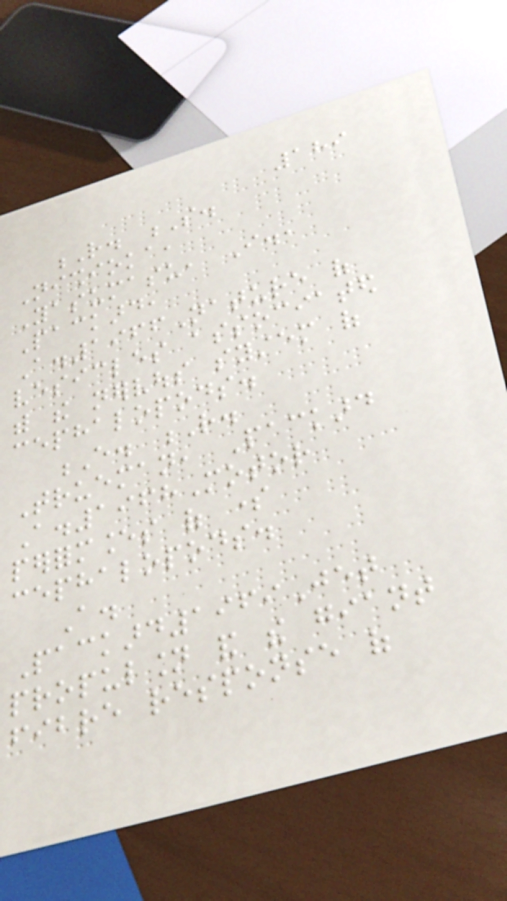189
R. S.
Nishioka,
Yasumasu, I.,
Packard,
A.1966Nature of
vesicles associated
with the nervous system of
cephalopods.
E. R.
Trueman, Packard
A.1968Motor
performances of some
cephalopods.
A.
Packard1969Jet
propulsion and the giant
fibre response of
